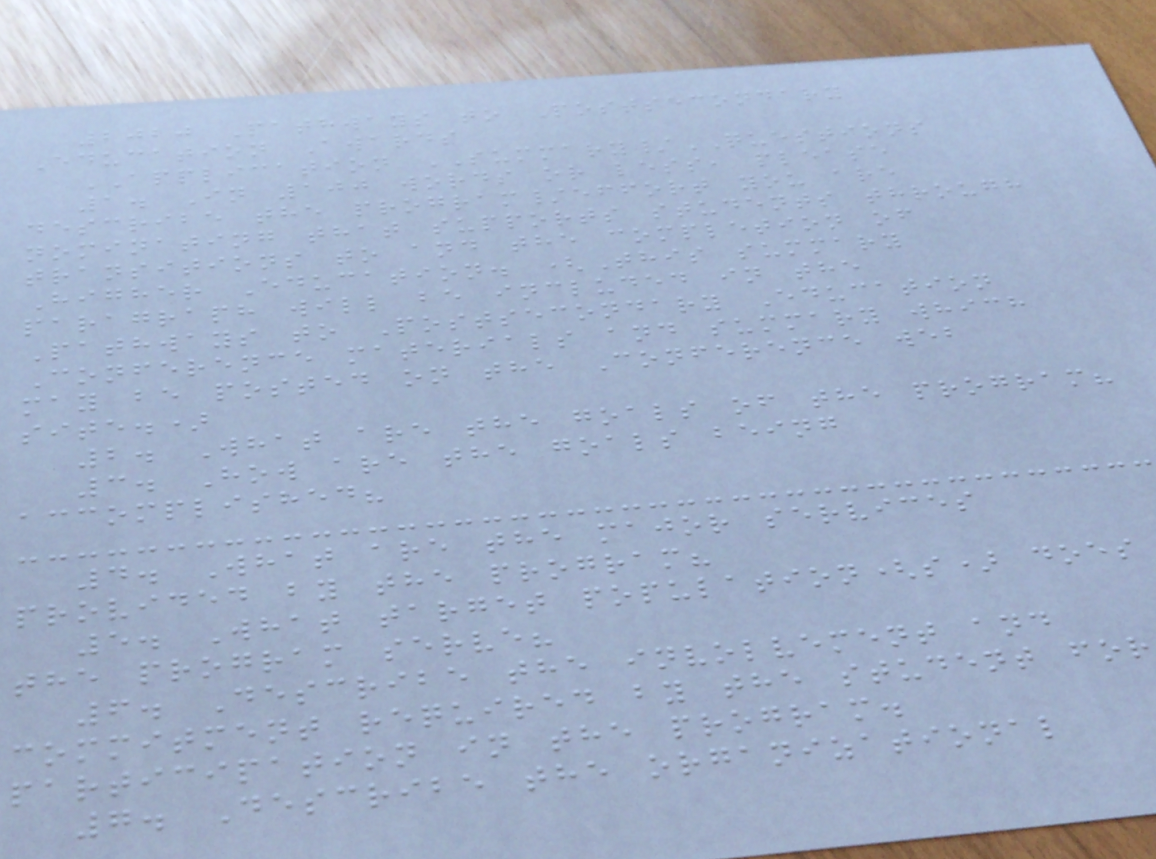2020 Pathways to Postsecondary
Education Awards
APPLICATION SUMMARY/QUESTIONS
1. In 100 words or less, please
describe the program/effort you are
nominating that supports students through
transitions to and the completion of
Higher Education. (This summary
paragraph will be included in the
Pathways to Postsecondary Education
Conference materials and summary which
may be posted on the Conference web
site.)
2. What are the goals of the program?
3. How are the goals being
accomplished?
4. What are the major services
provided by the program?
5. What target population(s) does
the program serve?
6. Describe the involvement and
commitment required by the student for
participation in the program.
7. Describe the organizational
